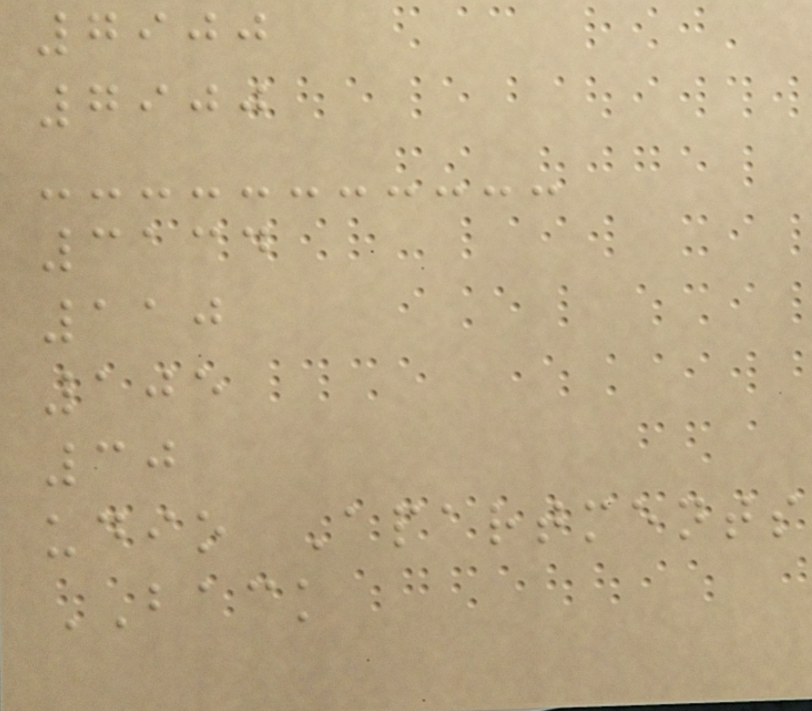7900
7900
3134
110
105
30
udio Apartments
BACK
